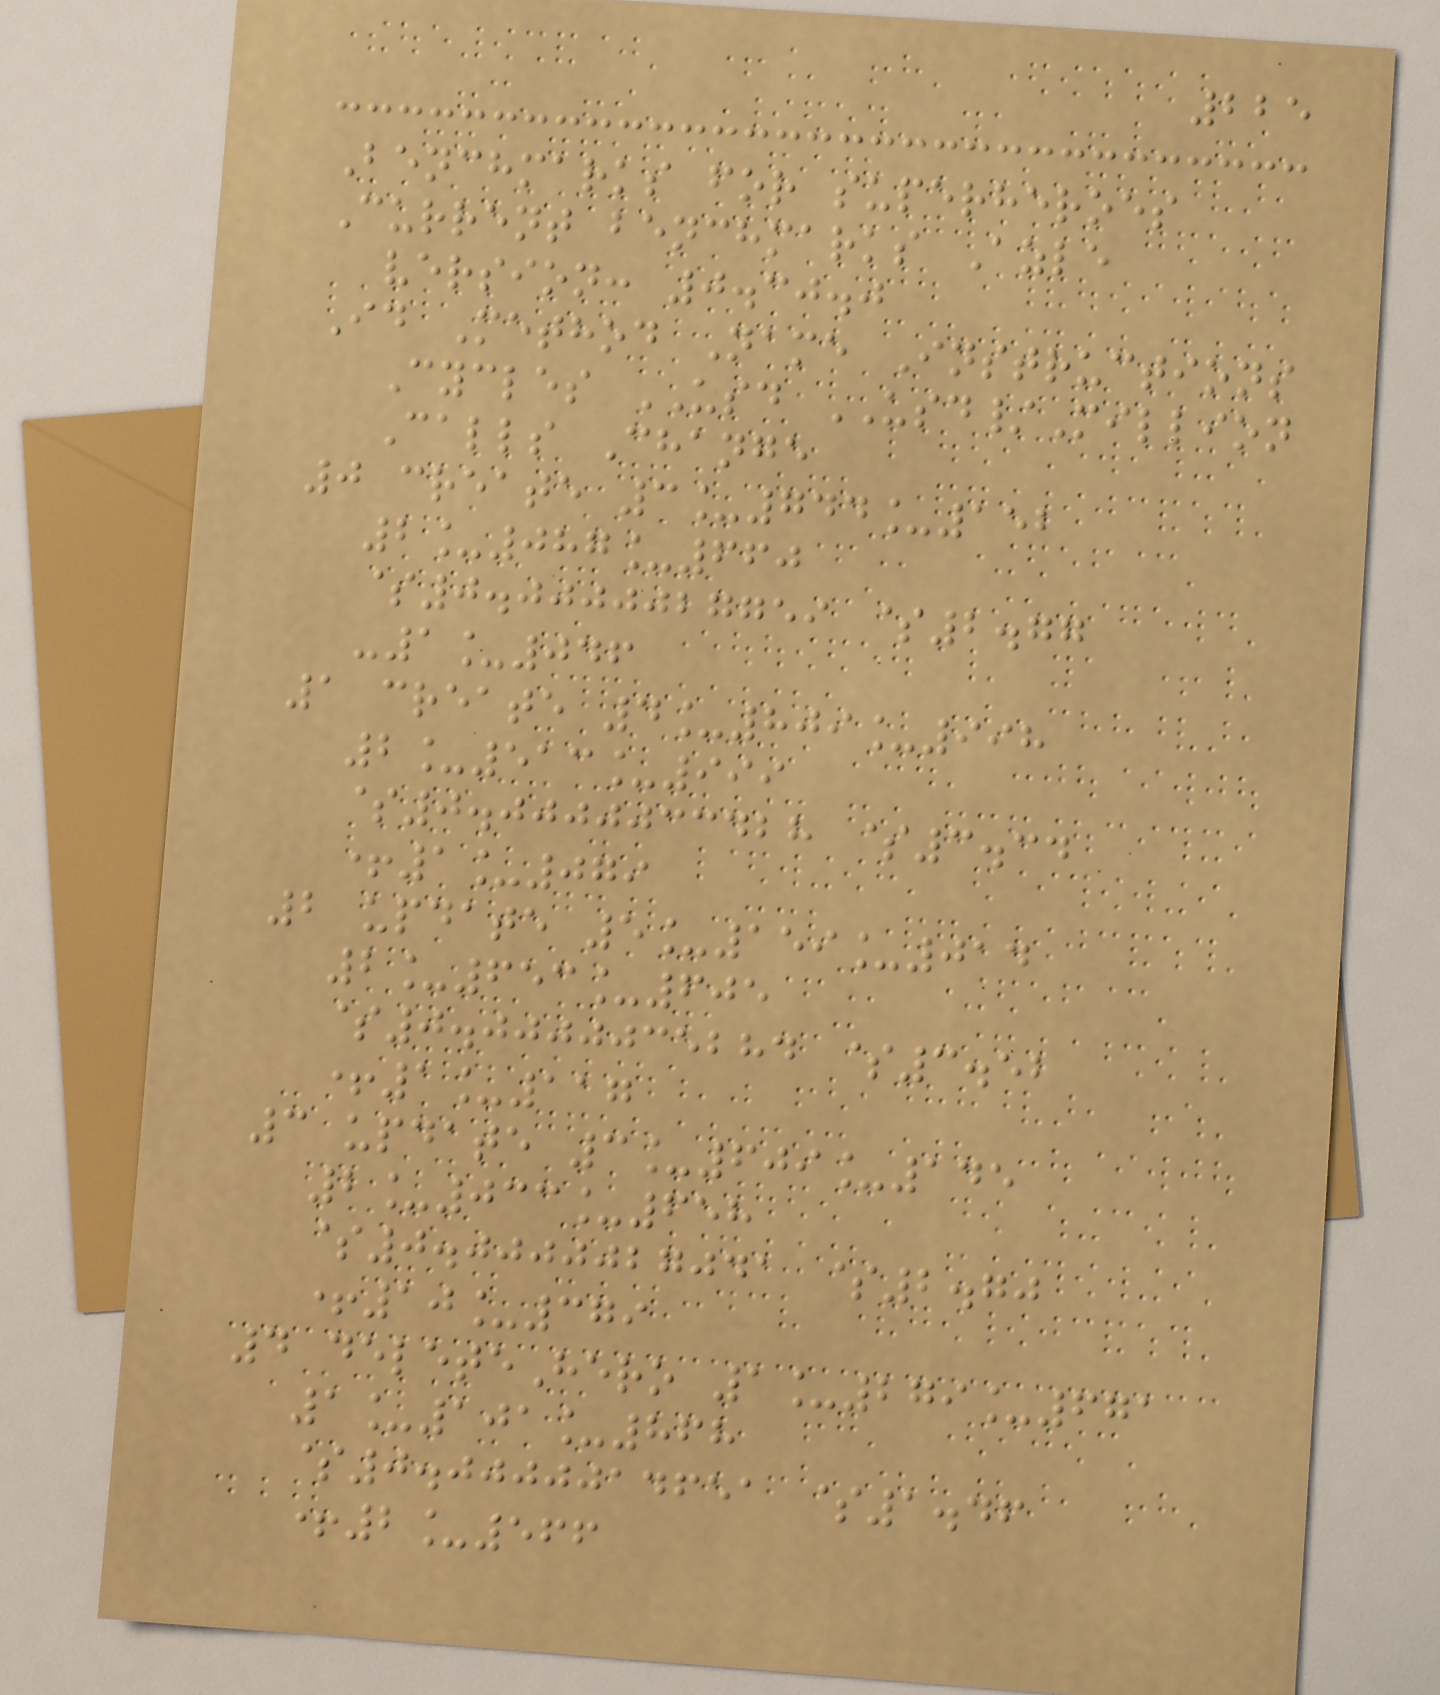225
Benchmarks for superheroes
Current benchmarks Azle
version: 0.30.0
Id Method Name Instructions
Cycles USD USD/Million
Calls Change
0 create 3_744_152
2_087_660
$0.0000027759 $2.77
-1_046
1 create 4_809_998
2_513_999
$0.0000033428 $3.34
+1_079
2 update 5_159_014
2_653_605
$0.0000035284 $3.52
+1_117
3 update 3_609_145
2_033_658
$0.0000027041 $2.70
+10_379
4 deleteHero 1_279_671
1_101_868
$0.0000014651 $1.46
+2_566
